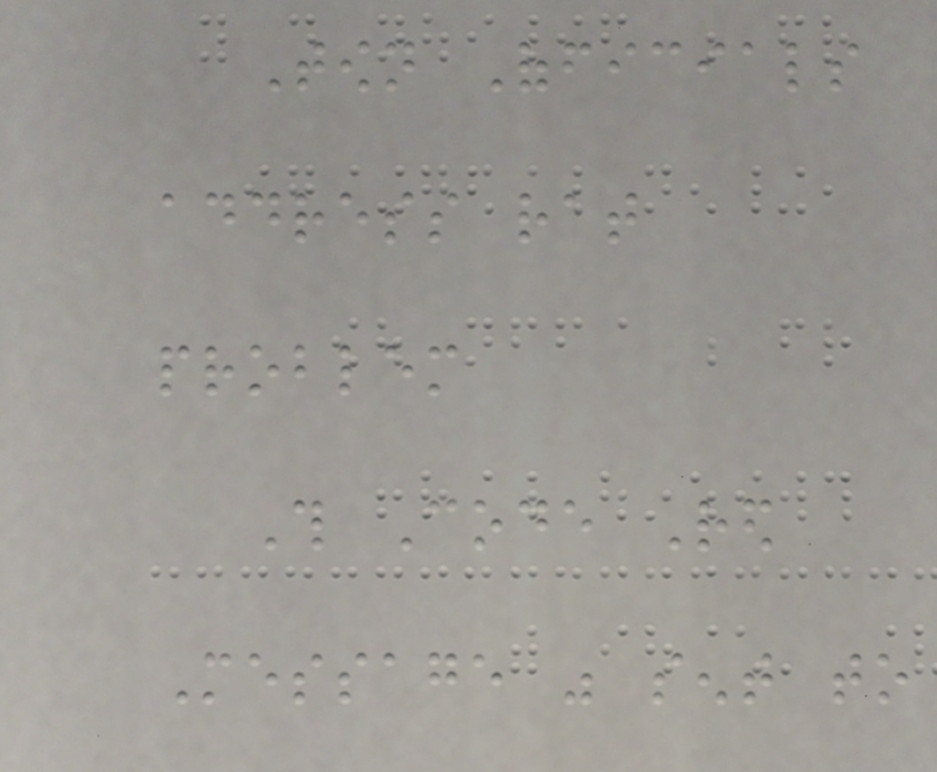Town Officials
address rat
problem
This Code Red
Message was sent to
